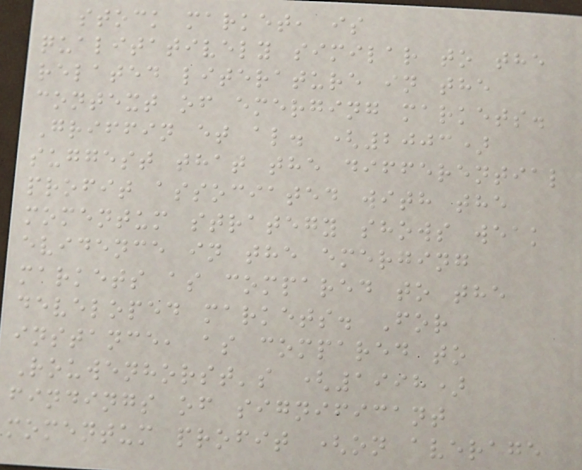stock market, is
qualitatively similar to the
related literature in the
context of emerging markets.
Griffin et al. (2003)
suggest that the differential
profit associated with the
momentum strategy shows weak
evidence in the emerging
markets as compared to the
developed markets. For
instance, as compared to
Rouwenhorst's (1998)
findings of significant
momentum profit (on average
